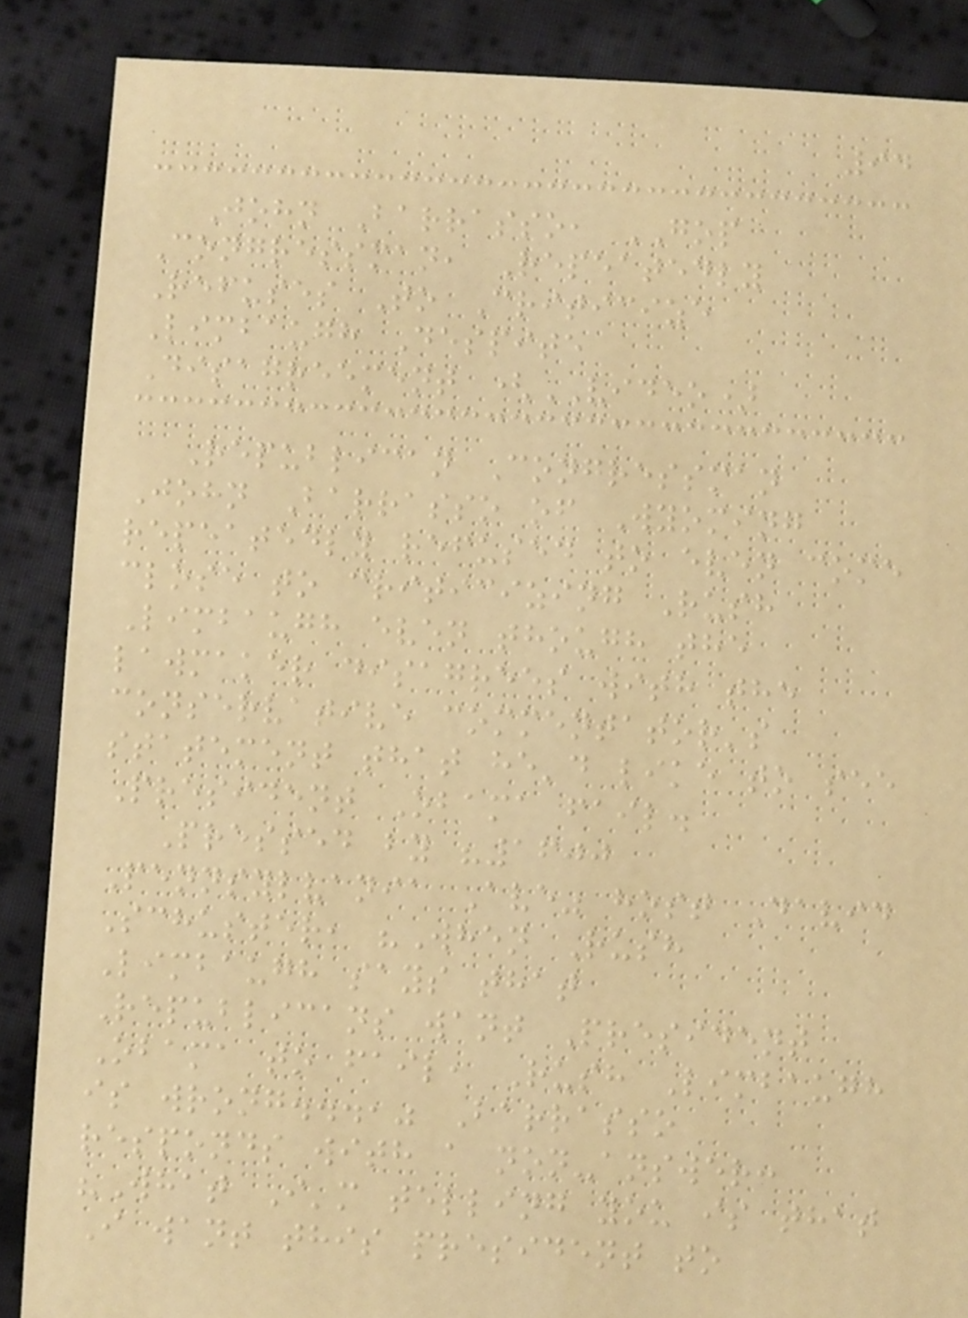94
John Barrasso, GOP
Congressman, Repeatedly
Refuses To Criticize
Limbaugh Despite
Disagreement (VIDEO)
Republican Congressman
John Barrasso of Wyoming
repeatedly refused to even come
close to criticizing Rush
Limbaugh even though the
lawmaker disagrees with the
conservative commentator's
statement that he'd like to see
President Obama fail.
Pressed by "1600
Pennsylvania Ave" host David
Schuster, "When Rush
Limbaugh says that
Republicans want President
Obama to fail, Rush Limbaugh
is wrong...," Barrasso
responds with a non-answer:
"What I'm telling you is that
I want this president to
